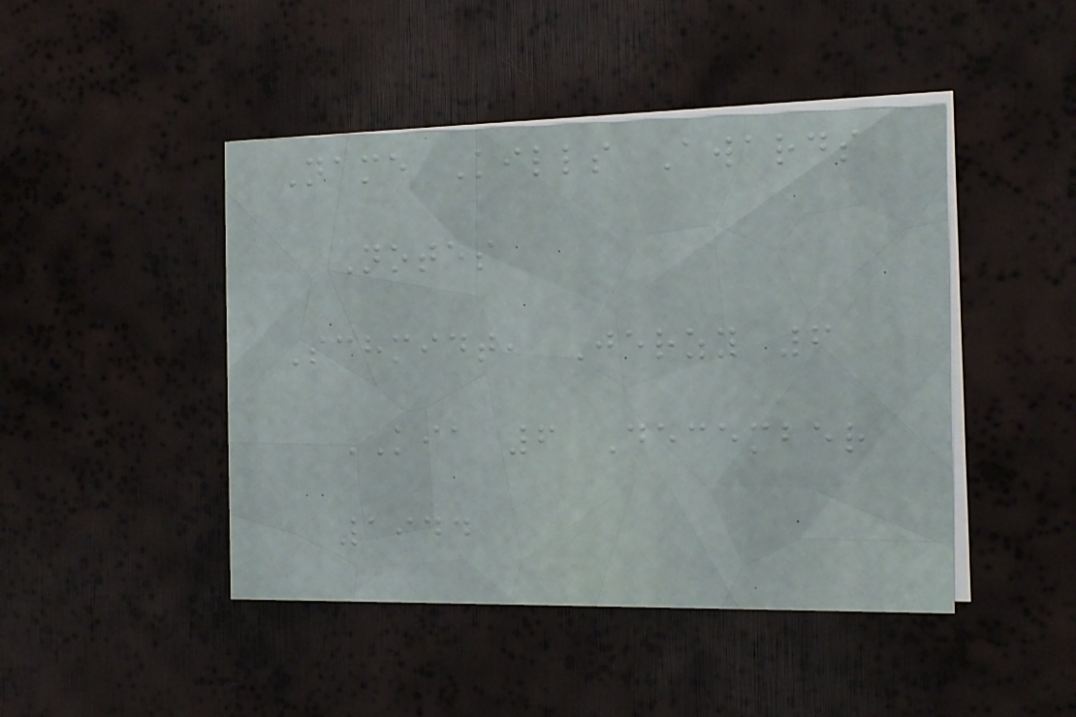Name Kills Awards
Notes
Schmidt, Jerzy 6
KIA 6 December
1944
